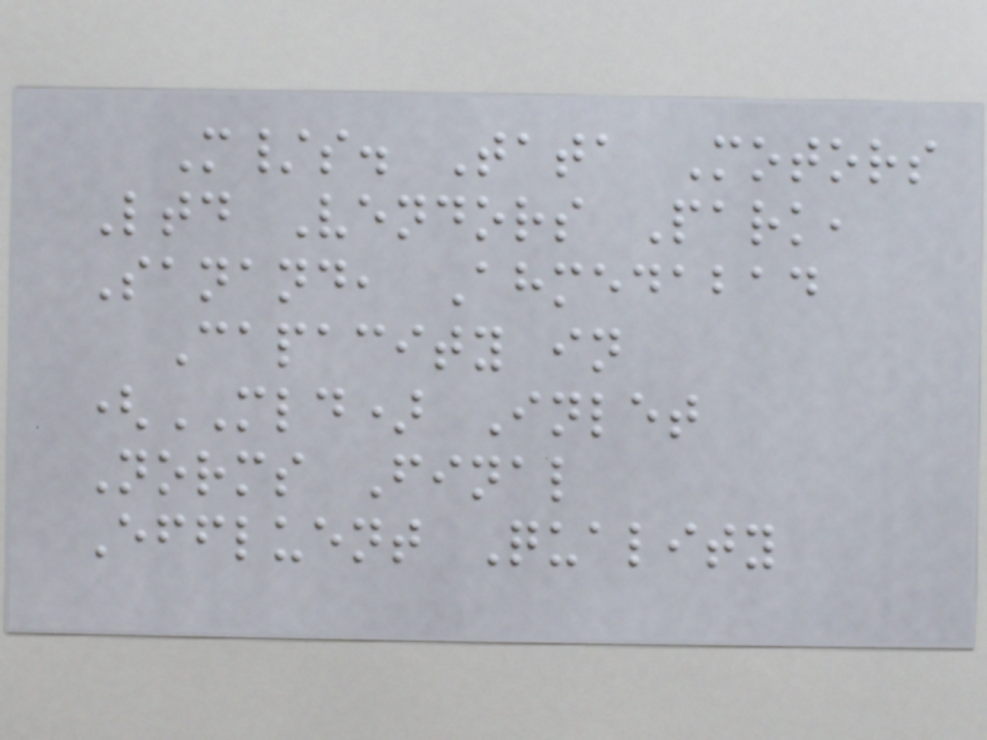M/s. Tata Motors
Ltd Vendors Park,
Sanand, Ahmedabad
Capacity in
(MLD) Inlet
Norms Final
Effluent Quality
